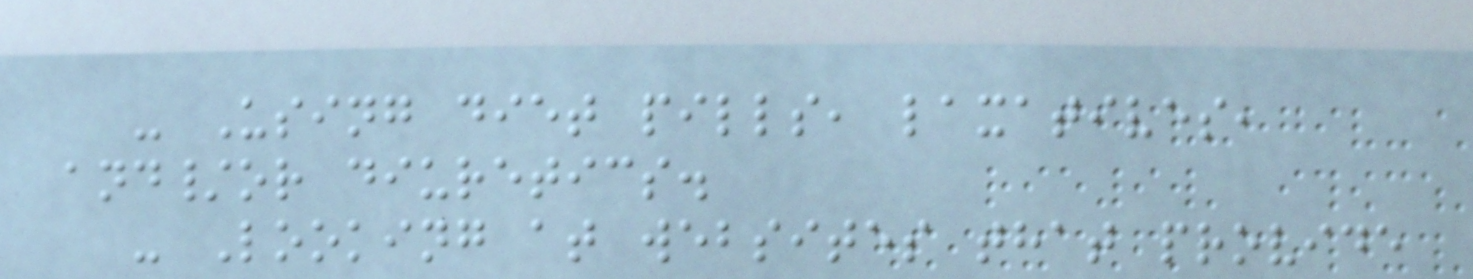- Using diet pills, laxatives,
and/or diuretics.
- Looking at websites that provide
